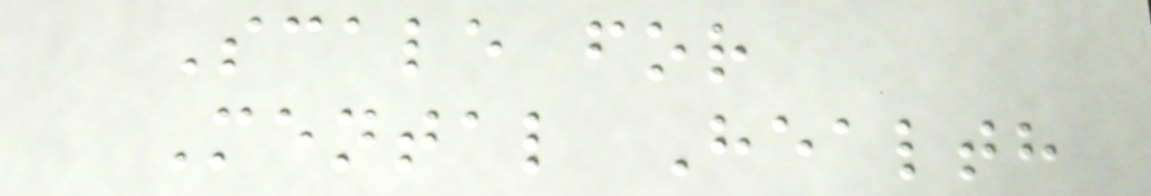Scale for
Mental Health
